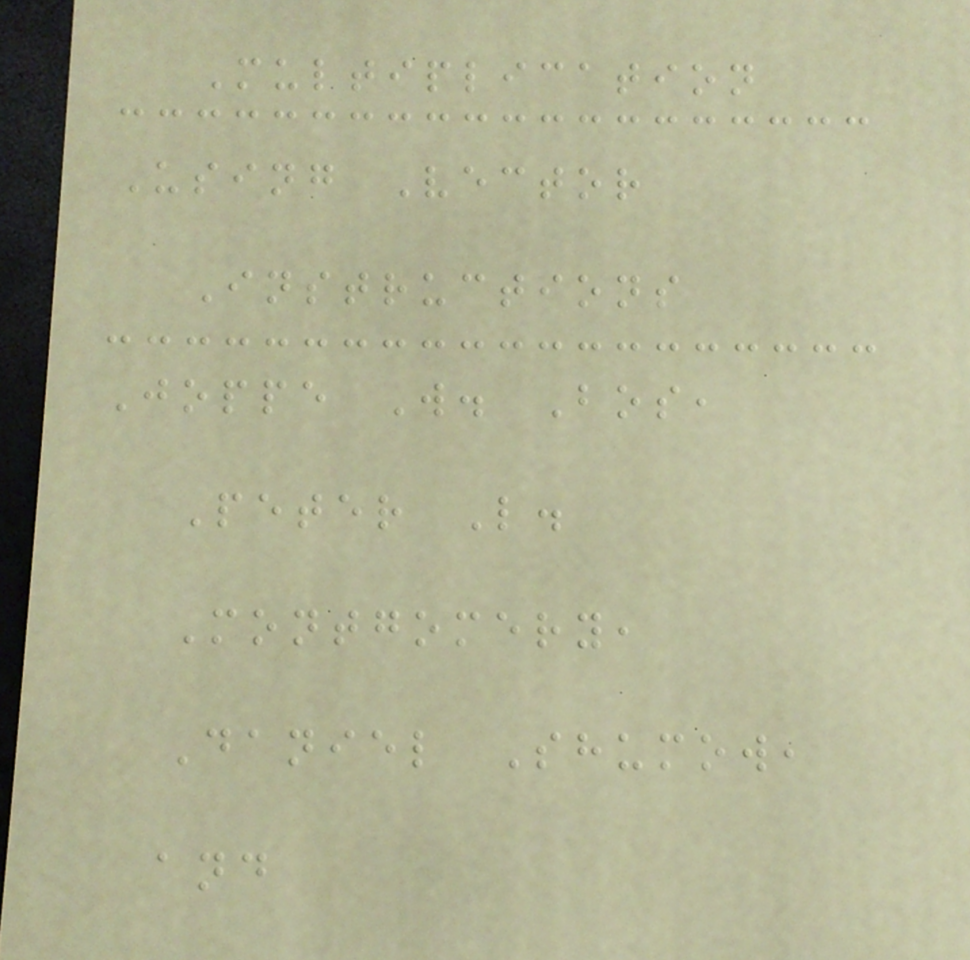Multiplication
Using Vector
Instructions
Joppe W. Bos,
Peter L.
Montgomery,
Daniel Shumow,
and
